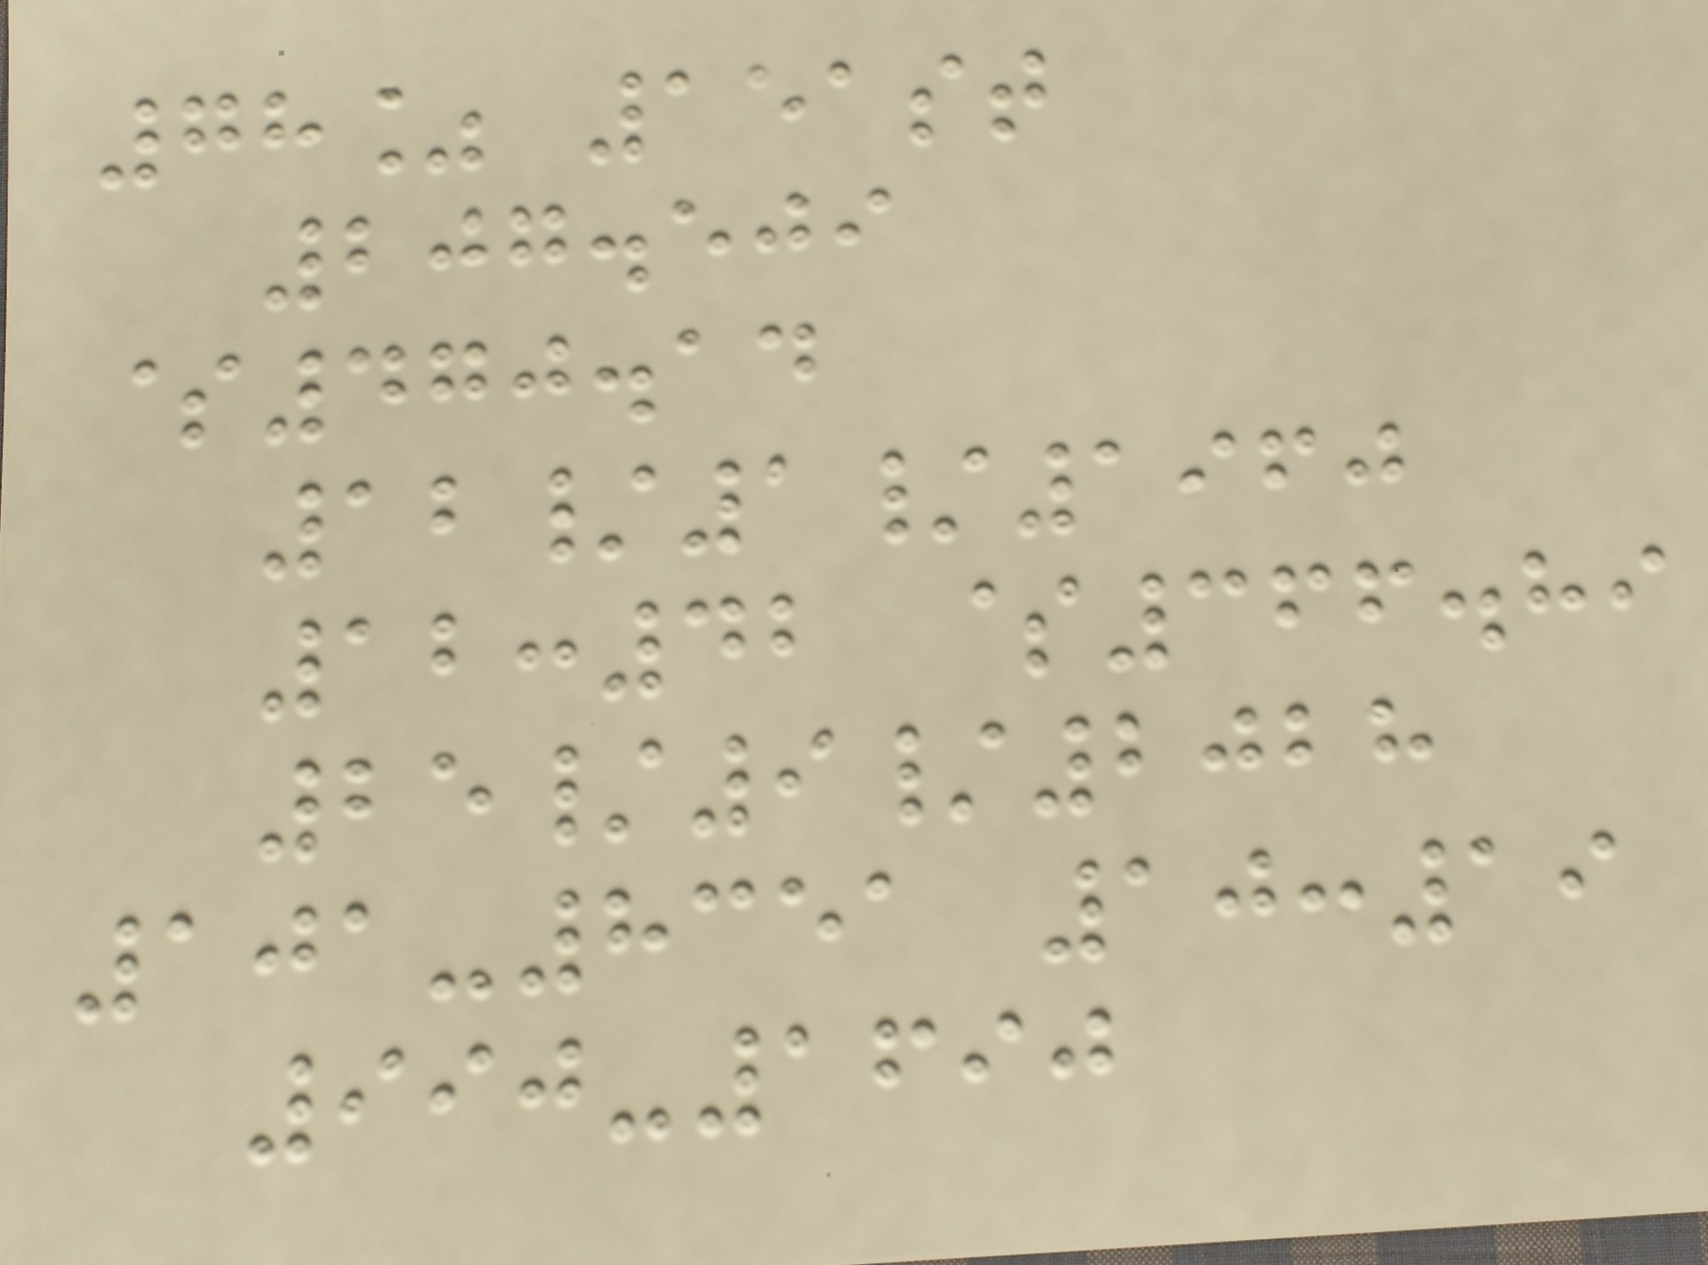78% 151st
207.509
$470.14
12/1/1960
12:42 $366.89
25/9/2028
101-8351 10:19
990-1690
